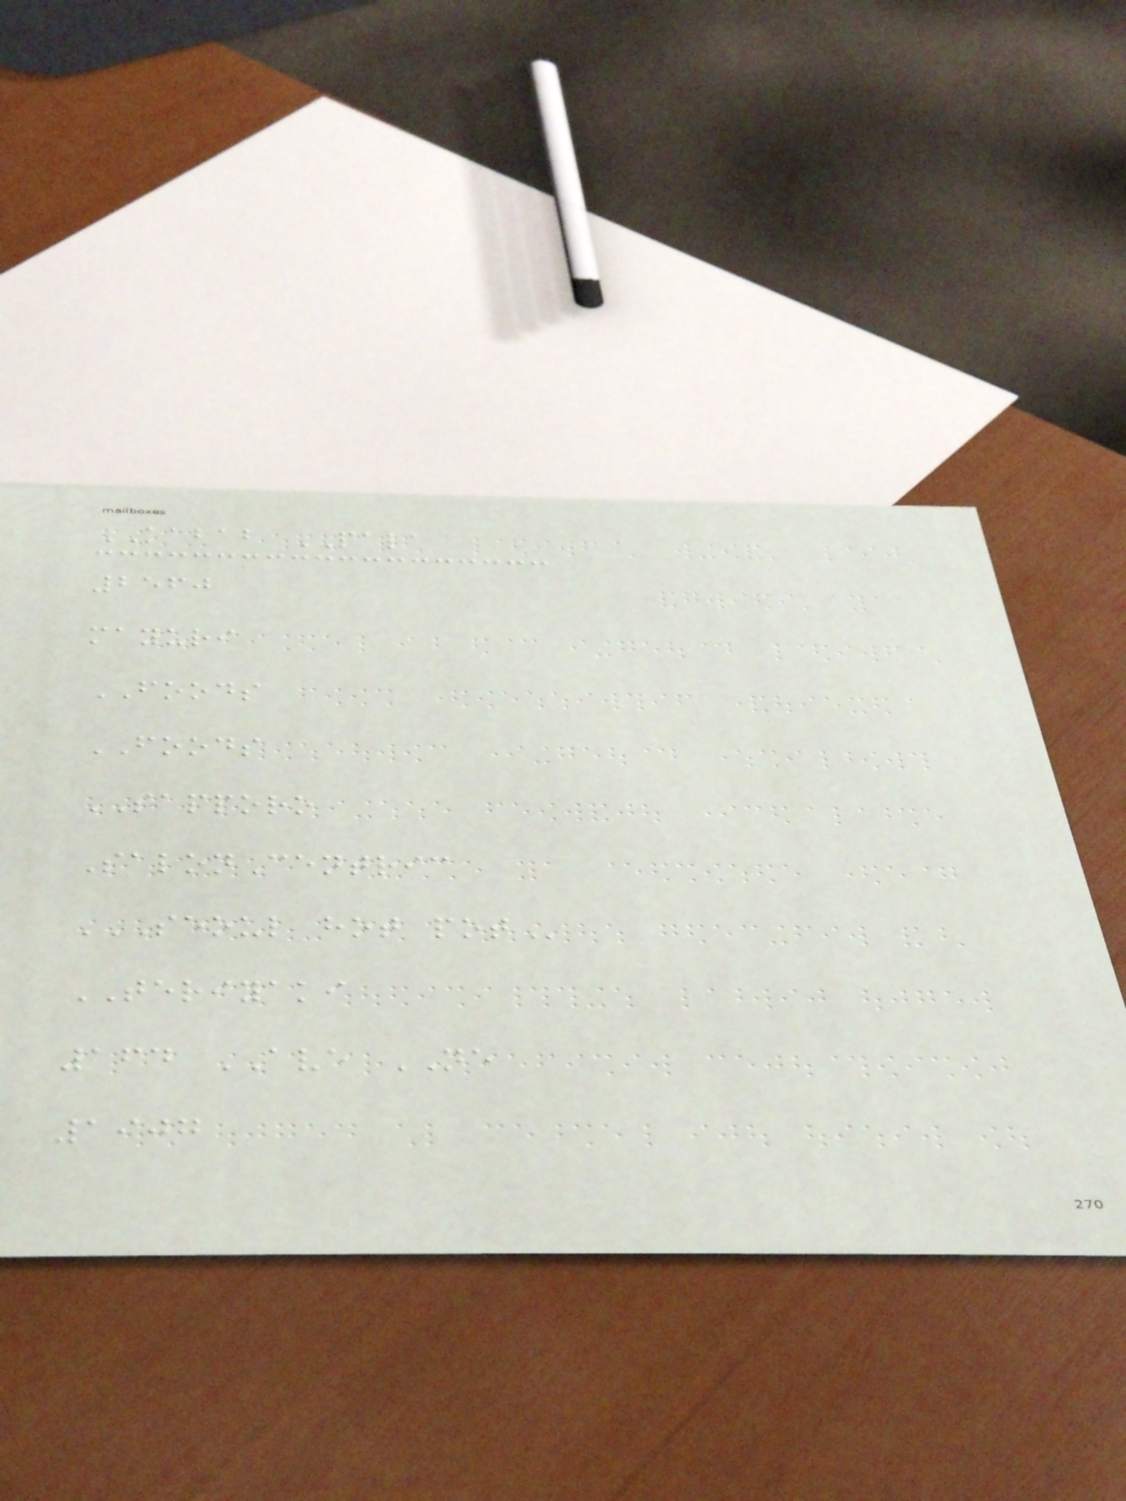KABAB PALA
2560
mayuri
FOODS
FOODS
SAPPORO
SalonCentric
SEOUL HOT POT
TERIYAKI
164 AVE NE
1907
